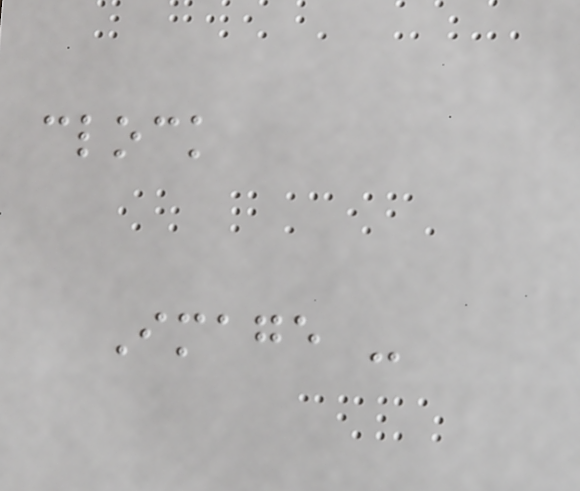clock
Image -
